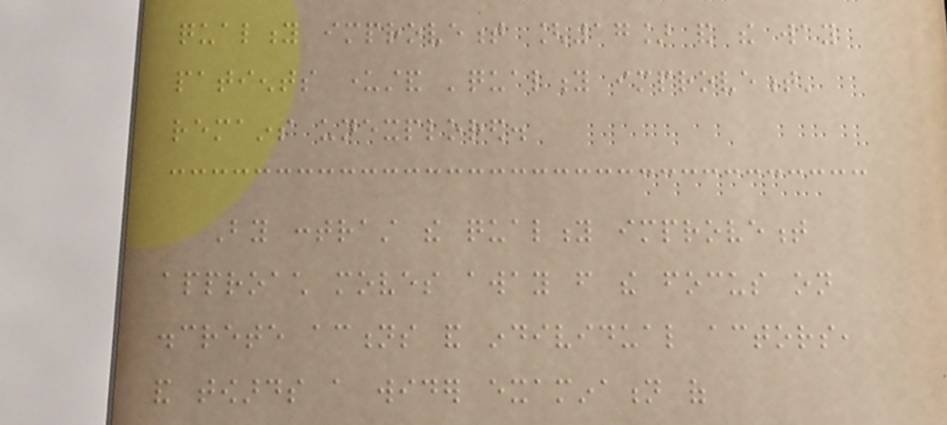quality improvement [17] and the way
patients understand 'quality improvement'
remains unexplored.
By contrast the quality improvement
approach moves away from the focus on
discrete actions and individual actors,
and towards a wider examination of
